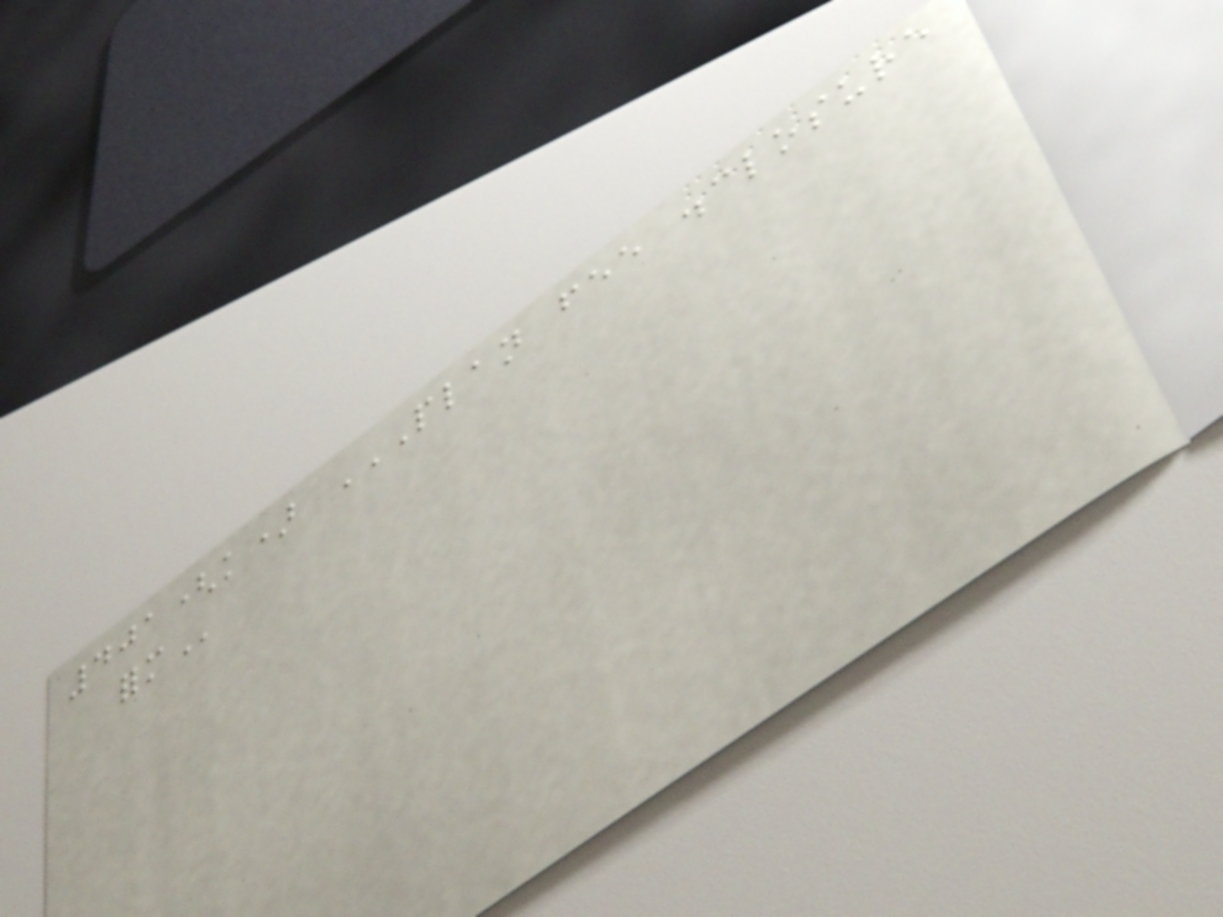401(k) PLAN FEE DISCLOSURE
FORM
